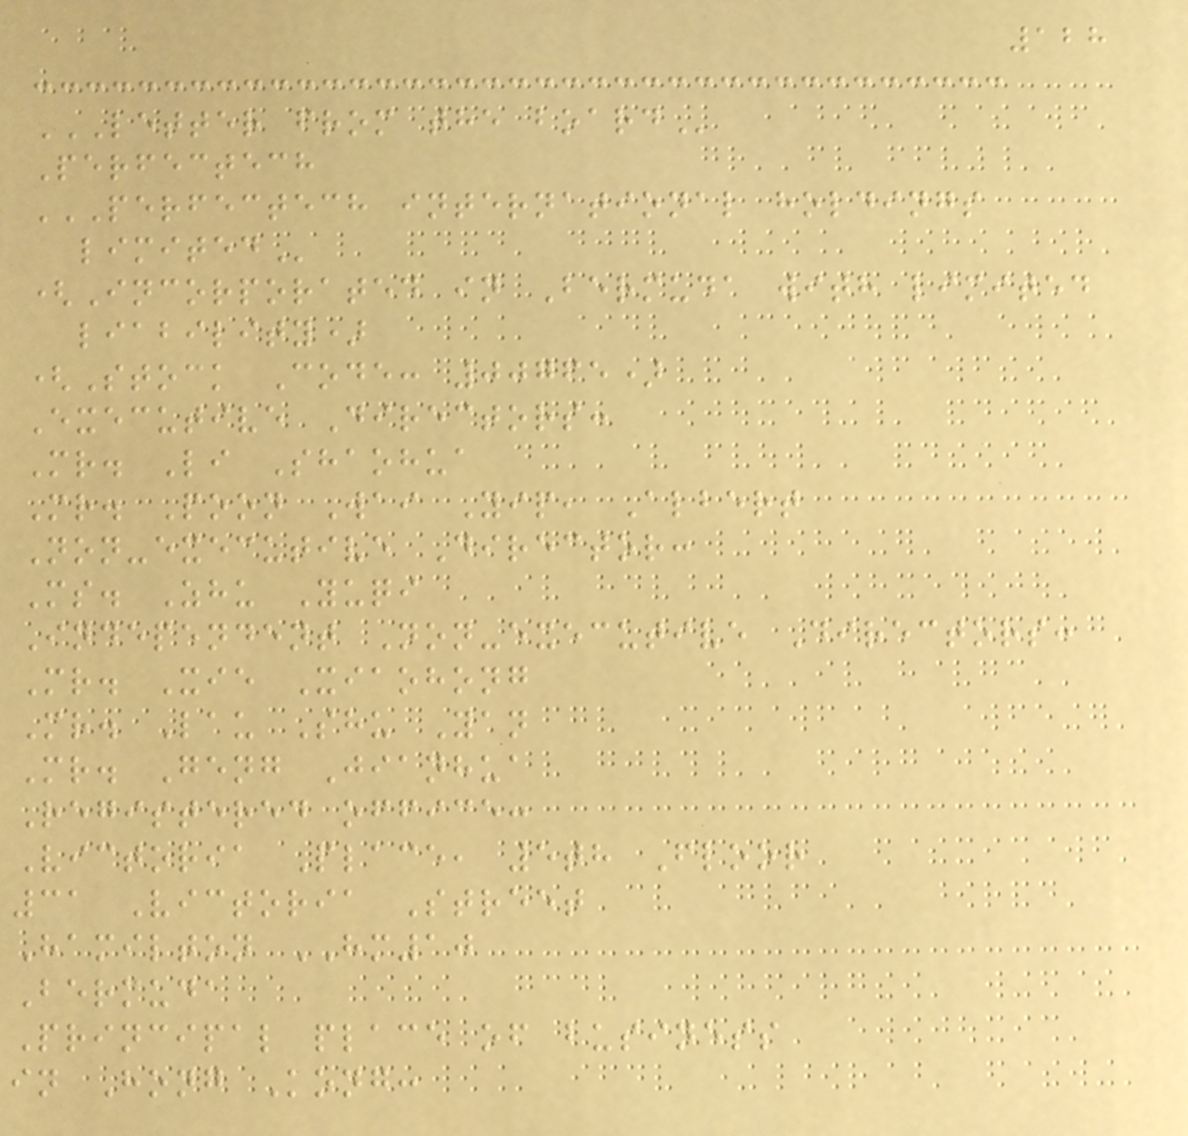128
LETTER FROM THE BOARD
Perfectech
PERFECTECH INTERNATIONAL HOLDINGS
LIMITED
(Incorporated in Bermuda with limited
liability)
(Stock Code: 00765)
Executive Directors:
Mr. Li Shaohua
Mr. Poon Wai Yip, Albert
Non-executive Director:
Ms. Zhu Yuqi
Independent Non-executive Directors:
Mr. Xie Xiaohong
Mr. Lau Shu Yan
Mr. Geng Jianhua
Registered office:
Victoria Place, 5th Floor
31 Victoria Street
Hamilton HM10
Bermuda
Principal place of business
in Hong Kong:
